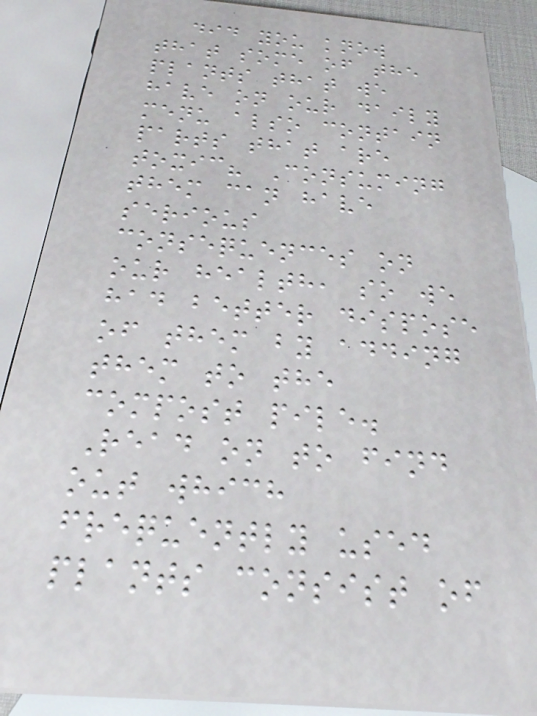did you know
that some of the
plants that we
have on our daily
menu also contain
parts that are
toxic? Consuming
them can have
serious
consequences on
our health, so we
had better dispose
of them by adding
them to the
compost pile.
Read on to find
out which
frequently used
plants consist of
